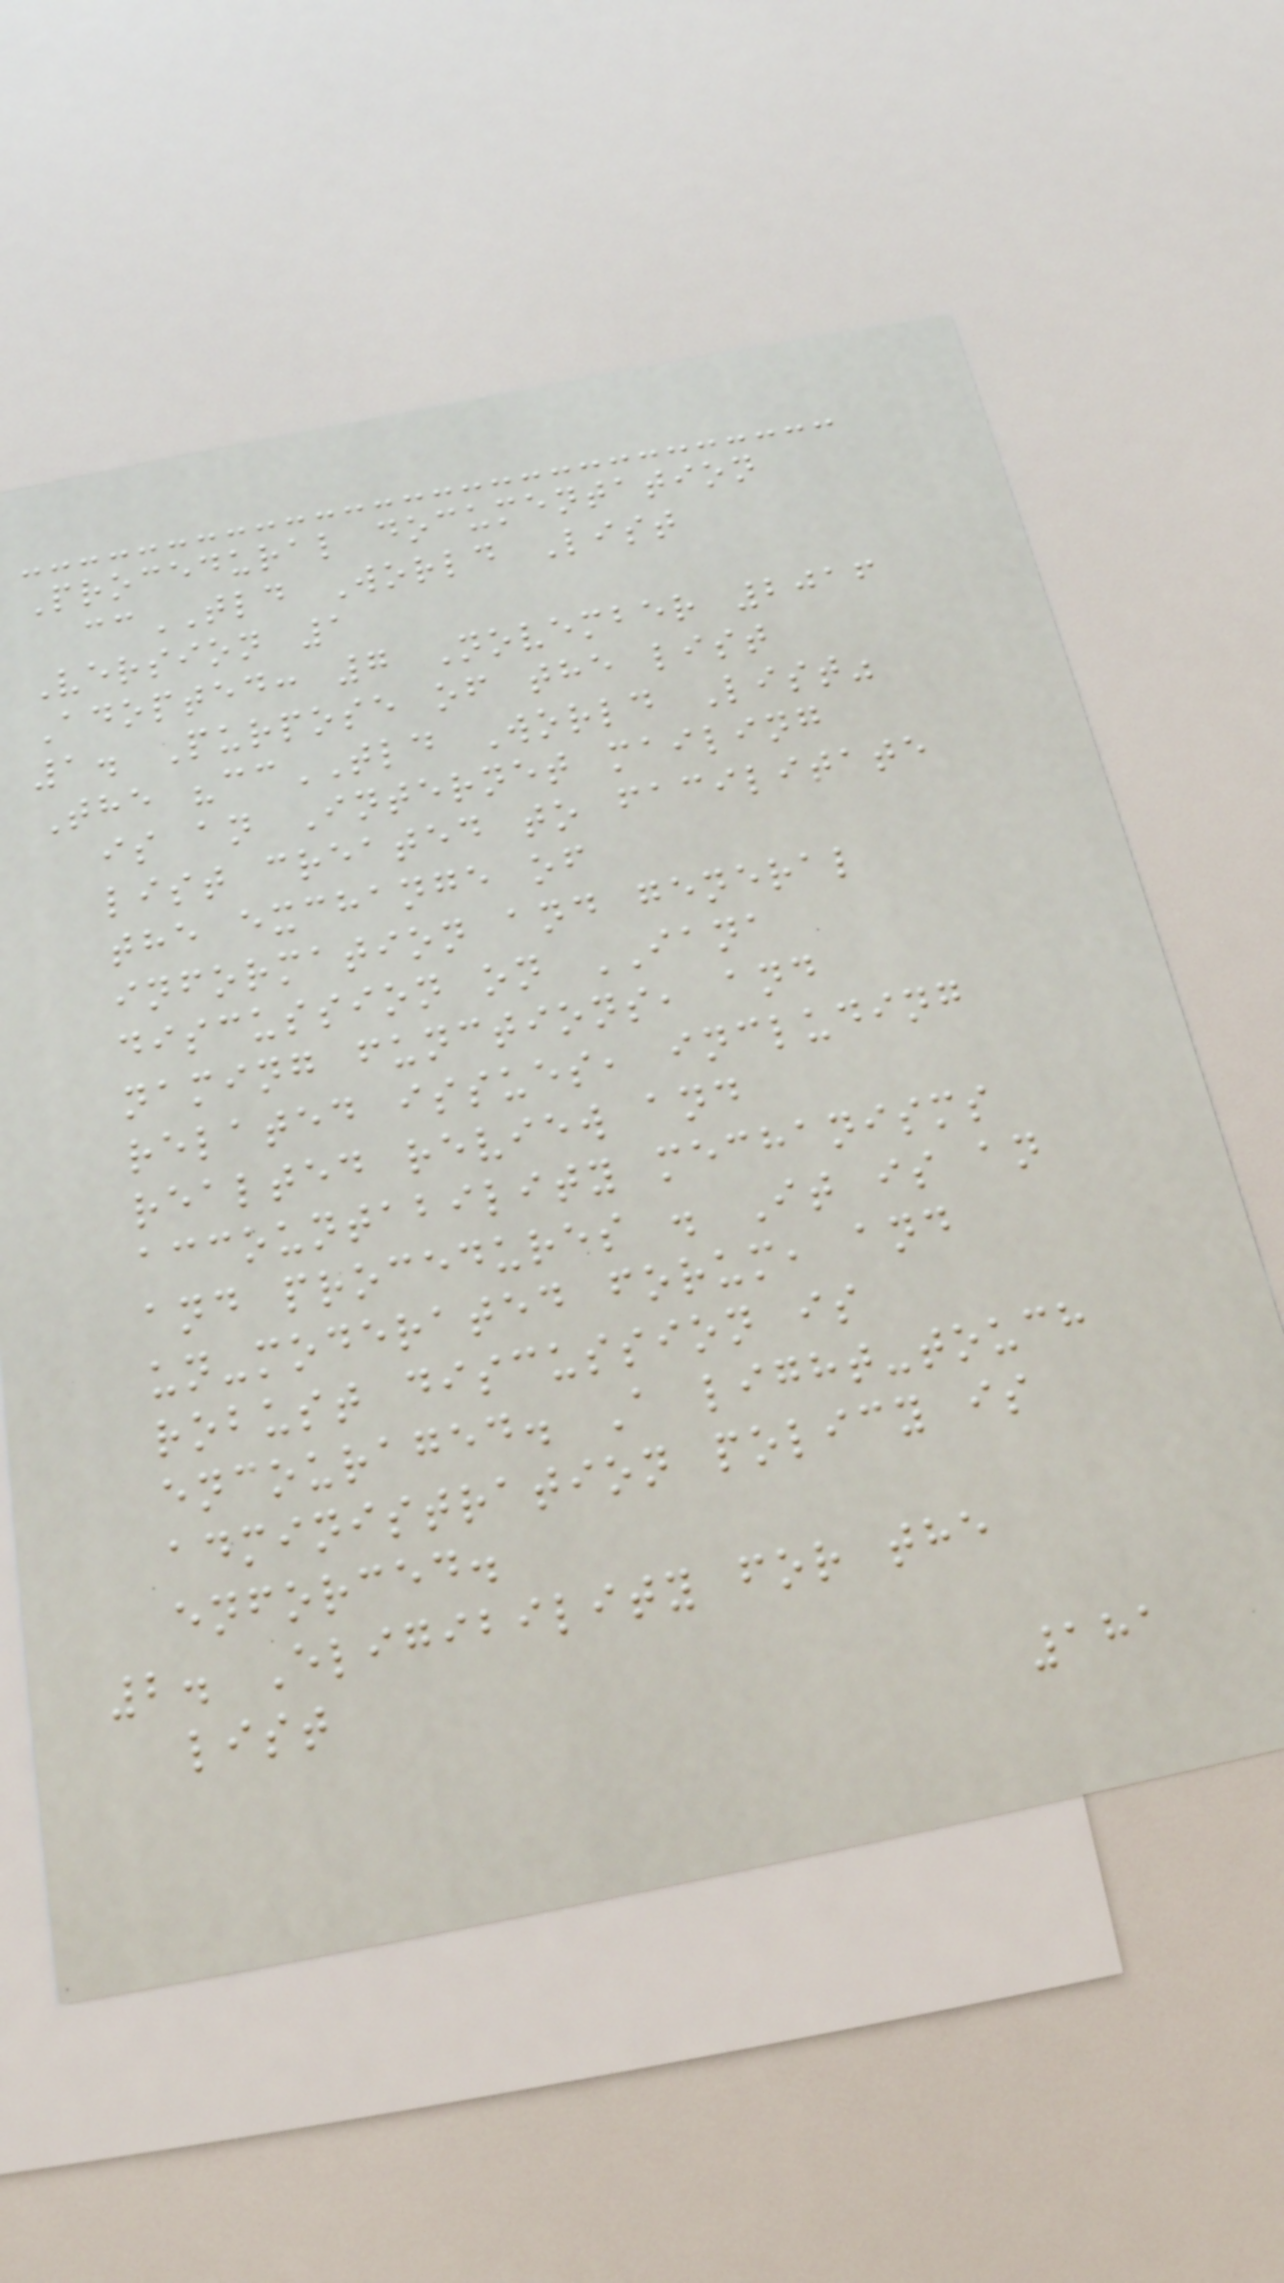Procedural documentation
ccTLD World List
Version 1
Adopted: 7 November 2016
1. Purpose of the list
The "ccTLD World List"
is an Internet mailing
list created to facilitate
the exchange of
information and general
discussion on IANA
naming functions, and
related issues, including
realted review and
accountability mechanisms
and procedures . It is an
un-moderated forum, and
robust discussion is
encouraged. A light-touch
administration policy is
enforced.
2. Eligibility for the
list
181
